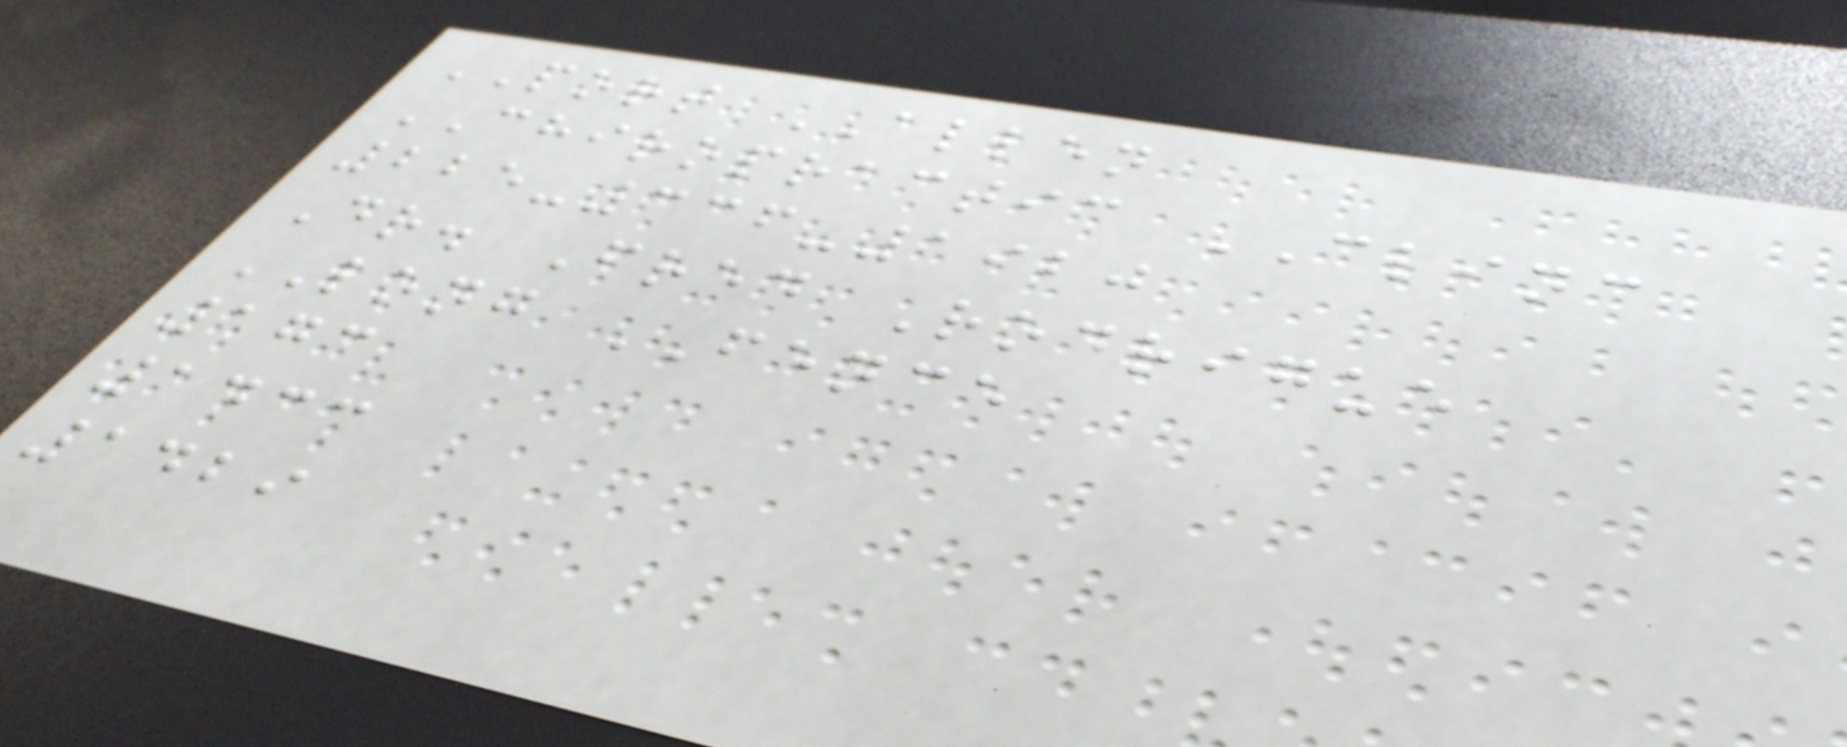PORT ALLEN
CHIROPRACTIC CLINC
225-336-1920
Dr. Fred Rodrigue
LONG FENCE
173
1433
1429
